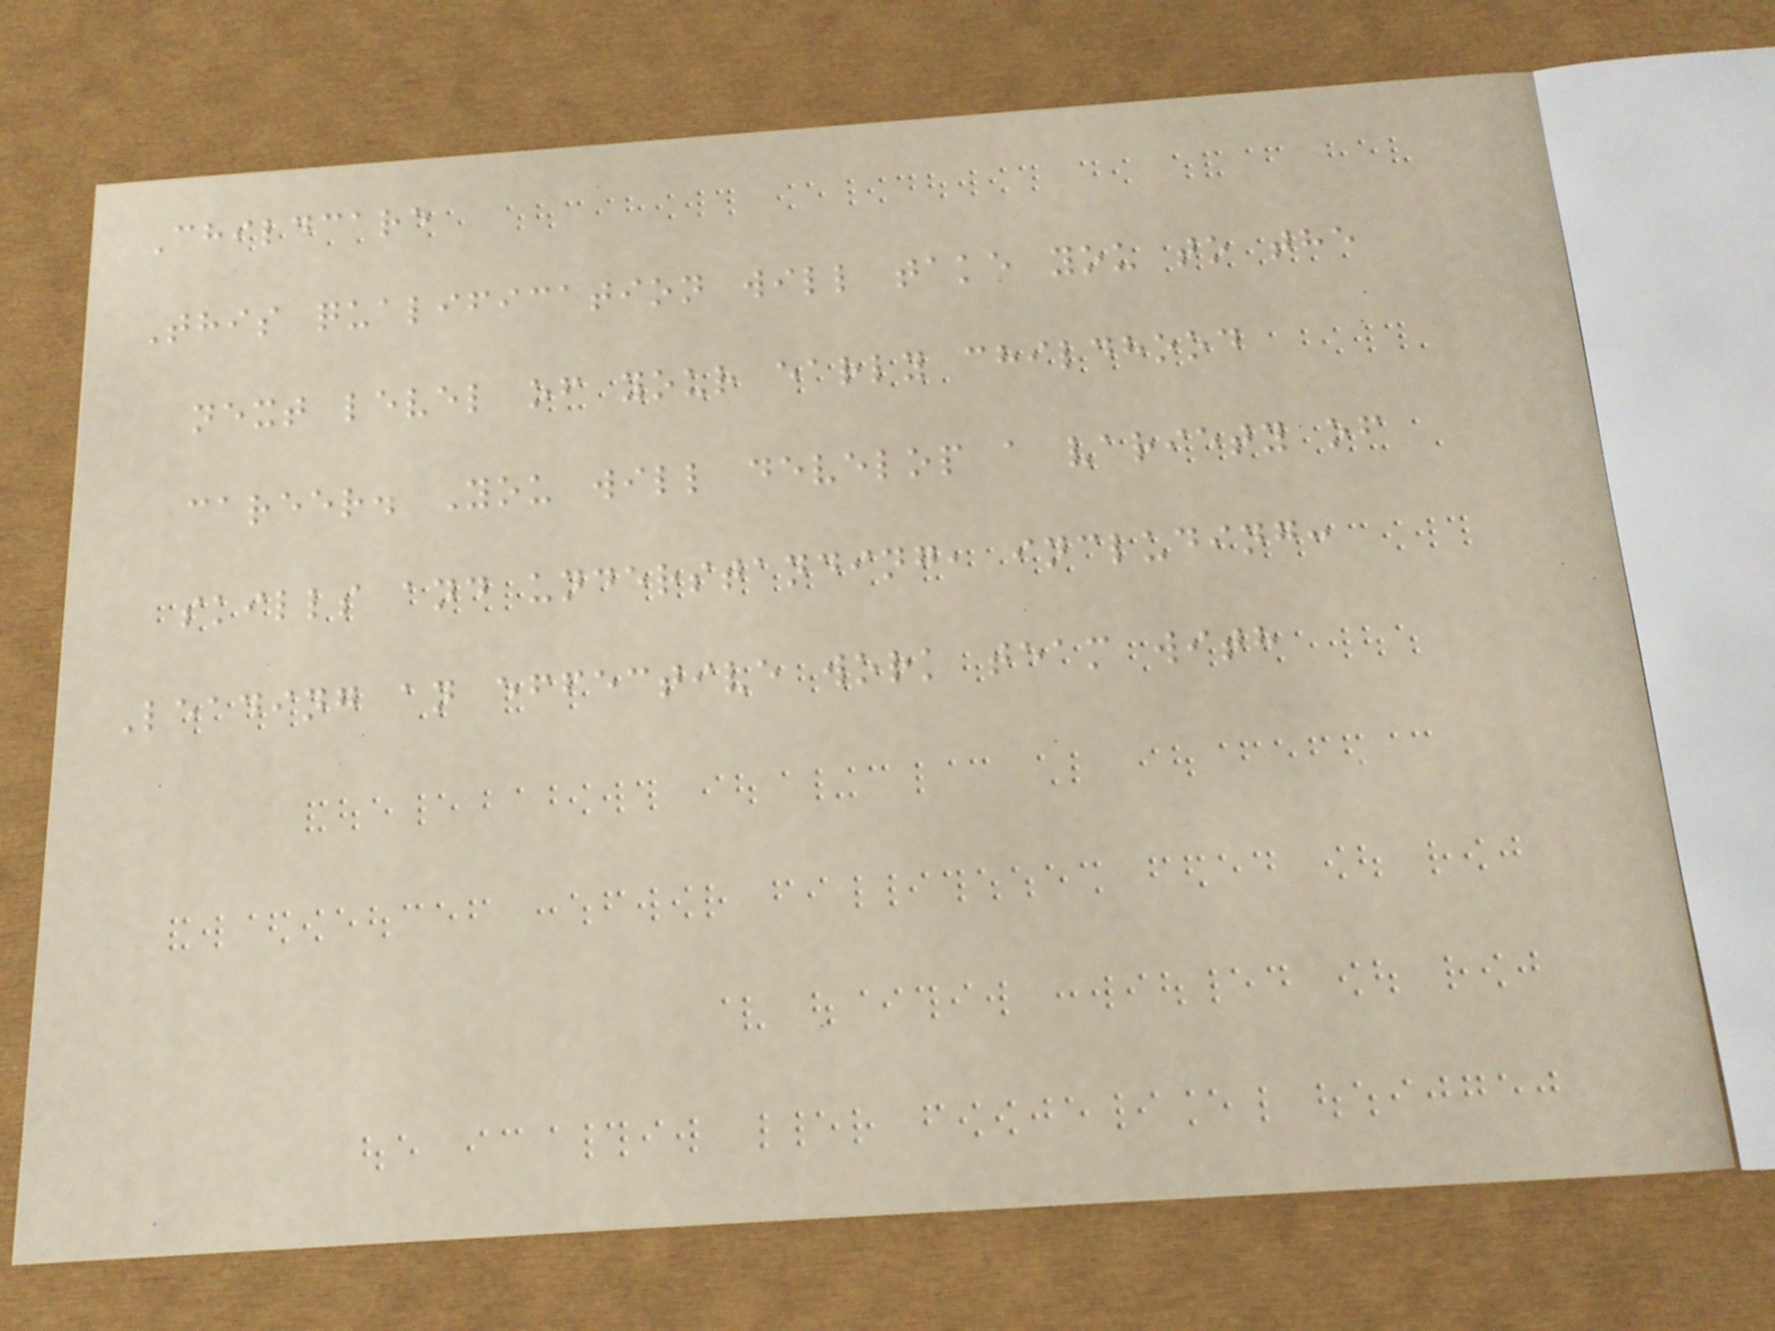Childcare
This qualification will take you to the
next level of your early childhood
career. You will develop a variety of
skills and understanding, including:
Leading an effective work team with
